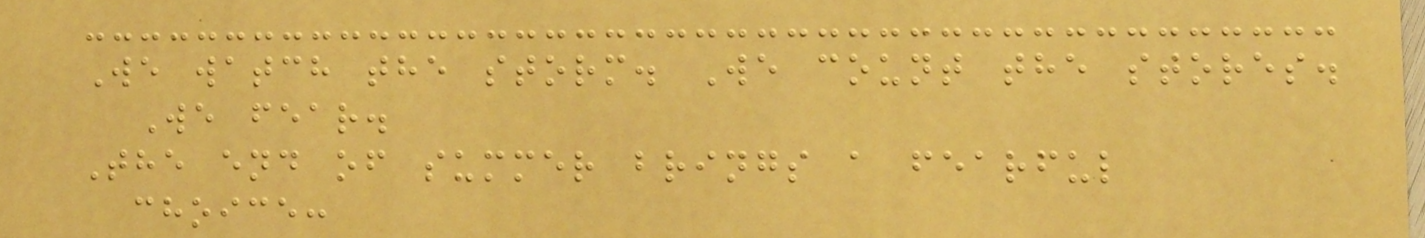We watch the storm. We count the stores.
We fear.
The end of summer brings a fearful
choice:
